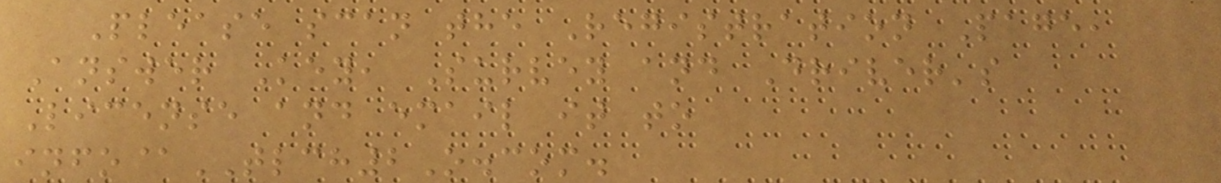Please scan the Registration Page,
Answer Key, Survey and Driver's
License and email it to
info@TLCH2O.com.
